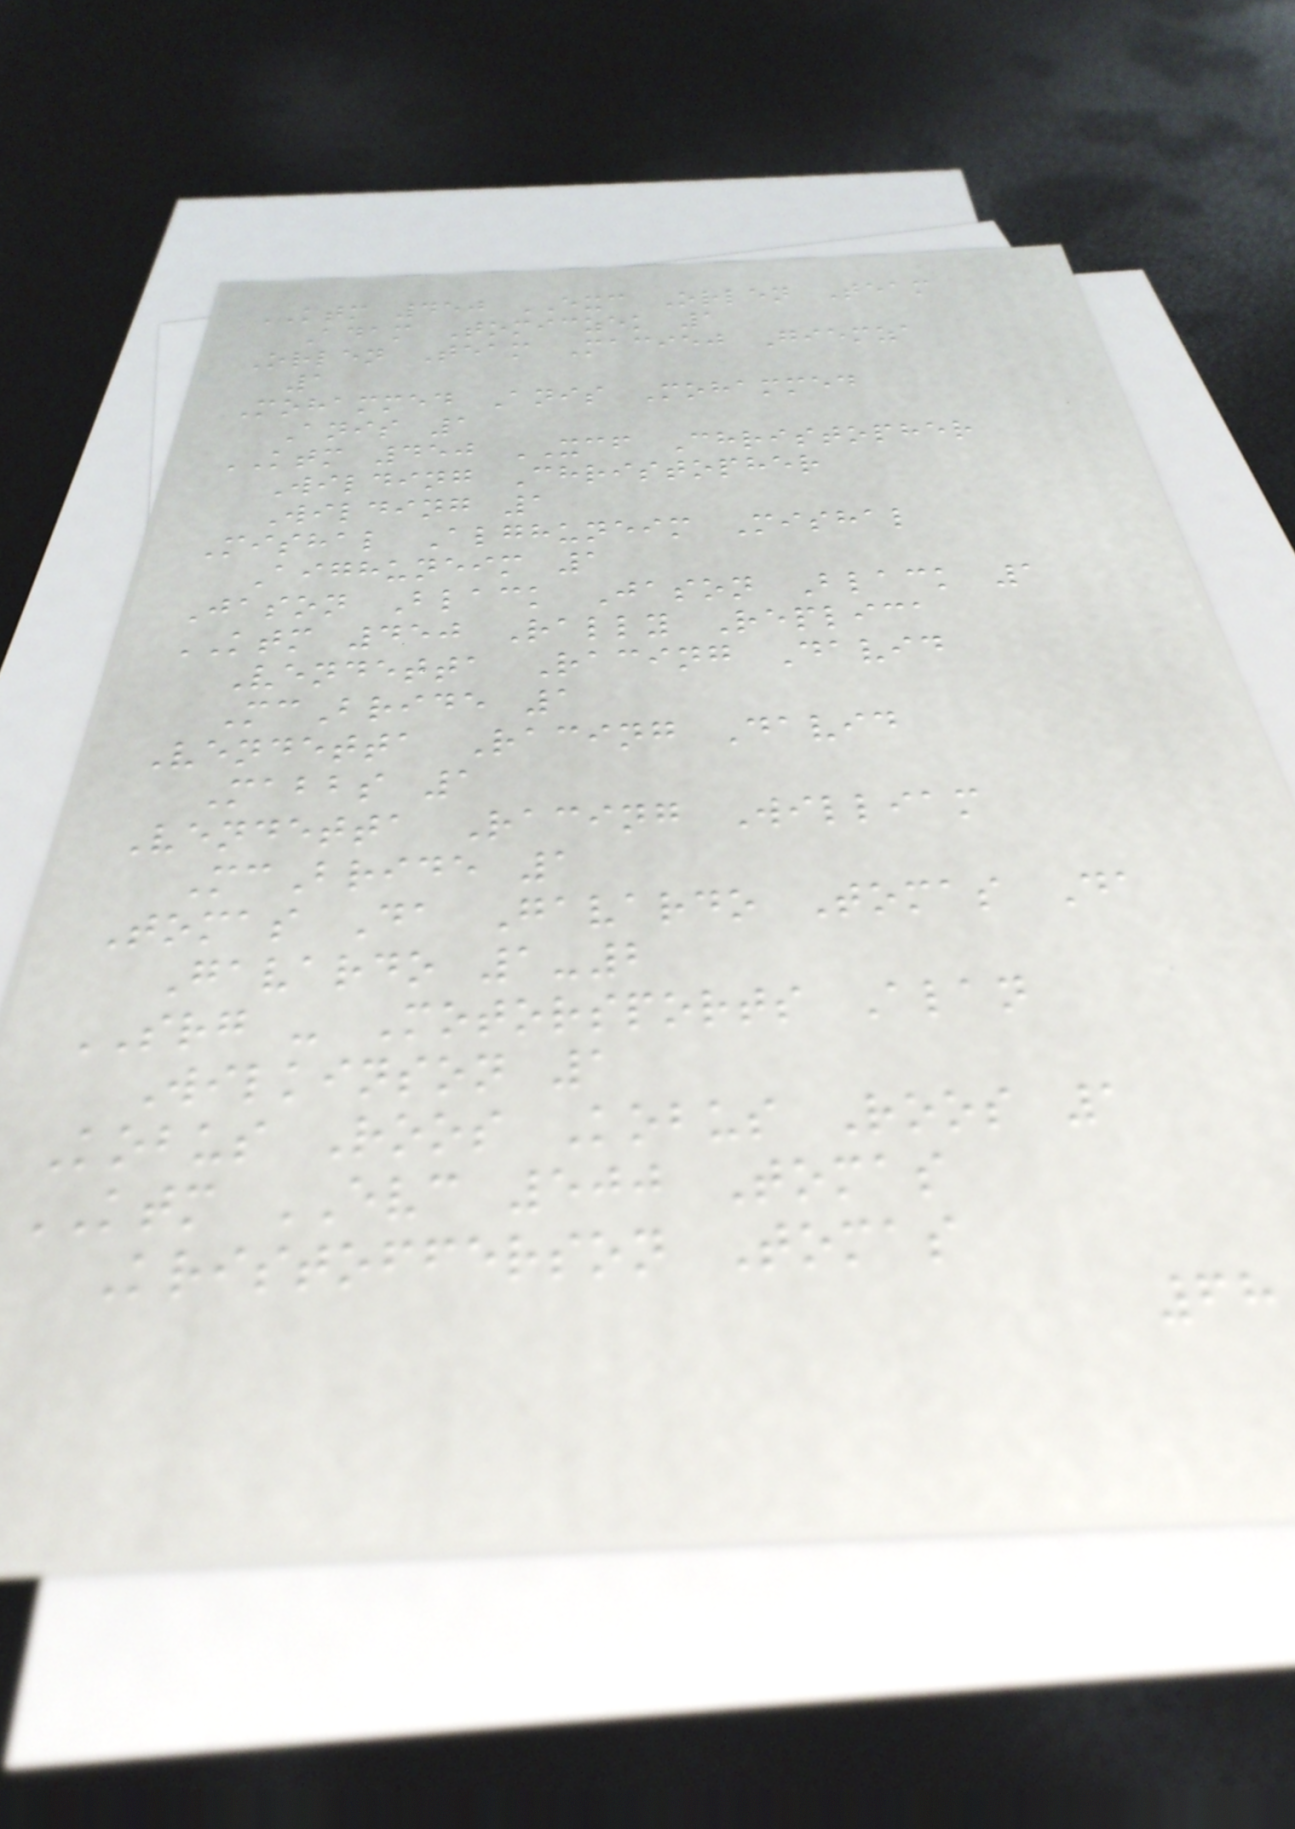KTM 450 EXC Orlen Team
Adam Tomiczek 1
Orlen Team Maciej Giemza
1
Mohammed Anis Mohammed
Anis 1
KTM 450 XCF Christopher
Wilding Christopher
Wilding 1
Mishal Alghuneim Mishal
Aighuneim 1
Jason Black Jason Black 1
KTM 450 Rally Replica
Vendetta Racing David
McBride 1
Vendetta Racing David
Mabbs 1
Vendetta Racing William
McBride 1
Tomas Da Gavardo Tomas Da
Gavardo 1-2
SRG - Motorsports Alan
Wilkinson 1
Kobus Roos Kobus Roos 1
KTM EVC 500 Tomas
Kristofferson Tomas
68
